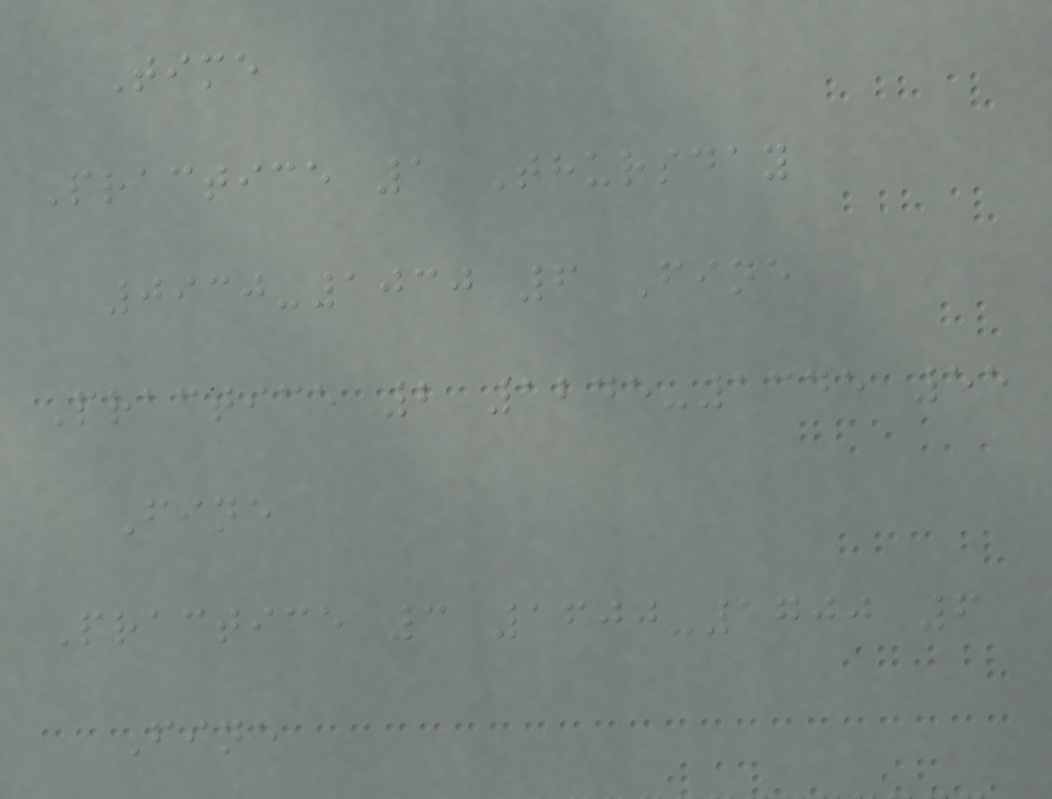Time
Practice 1 Thursday
0930-1030 6 Fine
Practice 2 1245-1345 55
Fine
Practice 3 1600-1700 6
Fine
